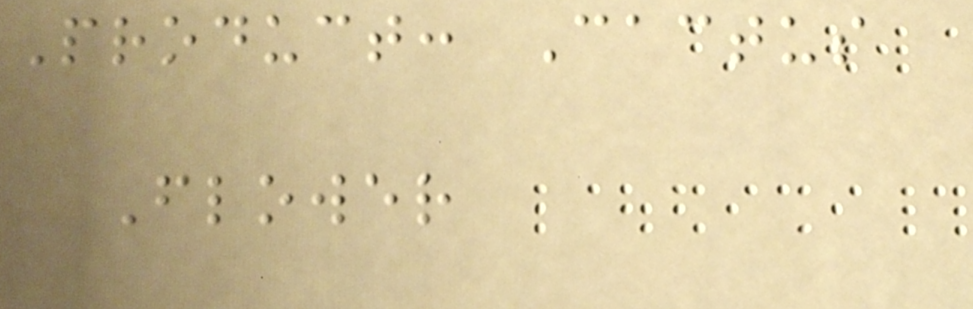Product: Cactus
Flower
